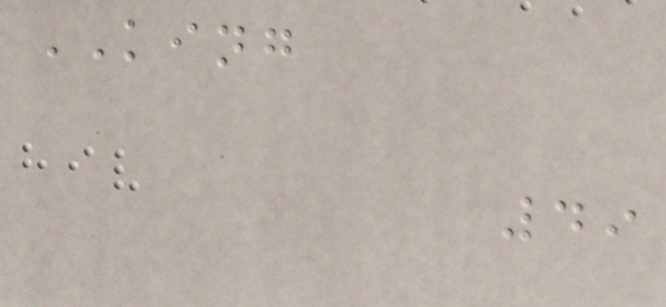KING
49
